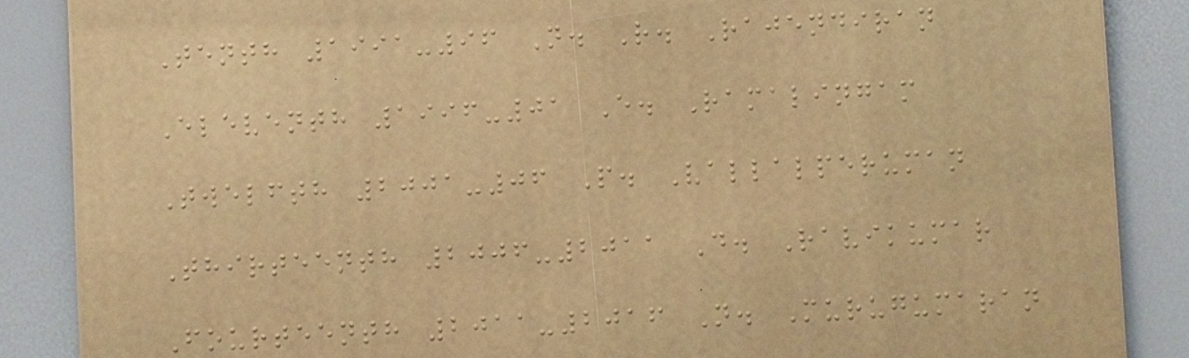Tenth 1991-96 N. R. Rajendiran
Eleventh 1996-01 E. Ramalingam
Twelfth 2001-06 P. Vallalperuman
Thirteenth 2006-2011 D. Ravikumar
Fourteenth 2011-2016 N. Murugumaran
